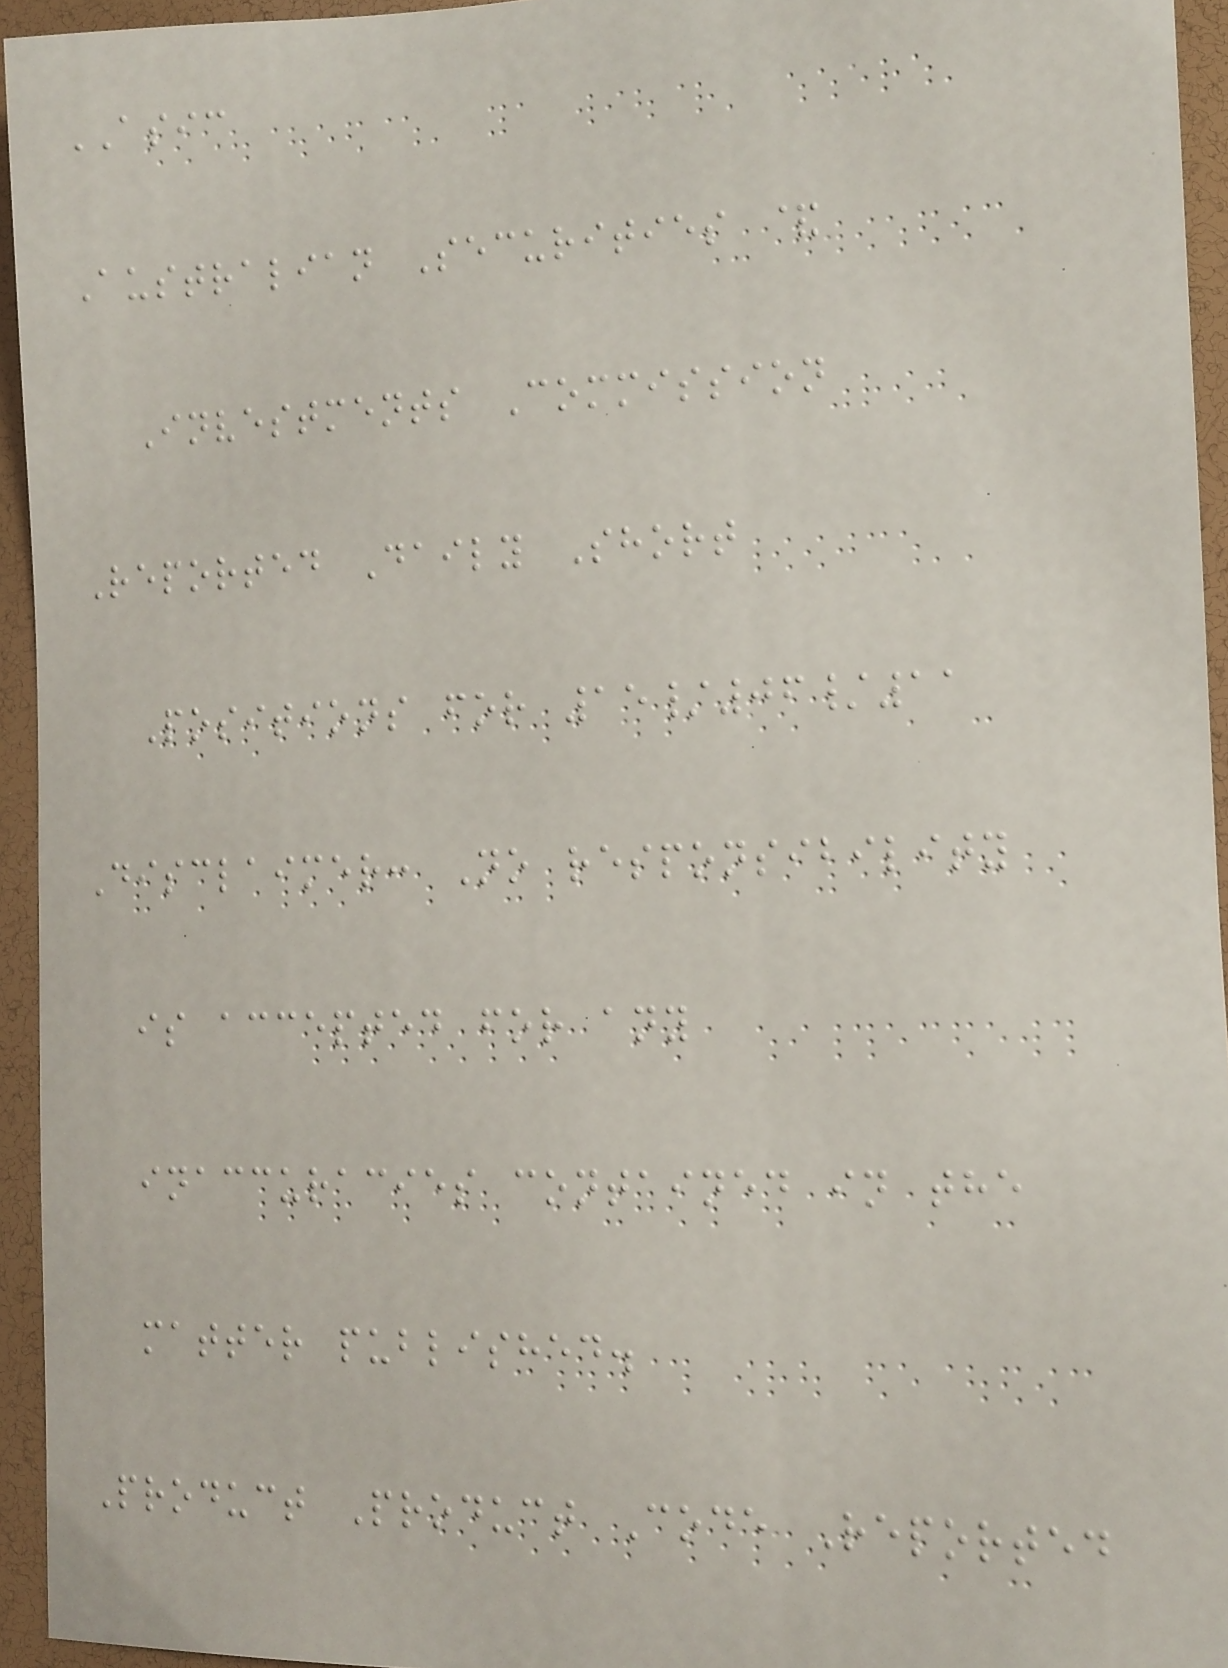ASIC
Australian Securities &
Investments Commission
Reported Daily Short
Positions for 15/06/11
Disclaimer: No responsibility
is accepted for any
inaccuracies contained in the
matter published.
Product Product Code Reported
